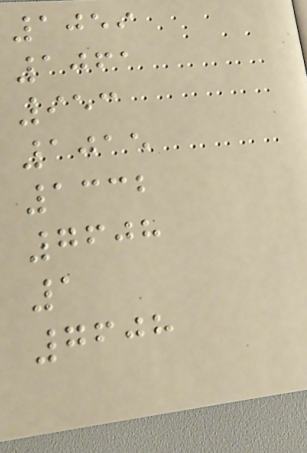1059
1061
953
1015
1332
7608
1
7608
